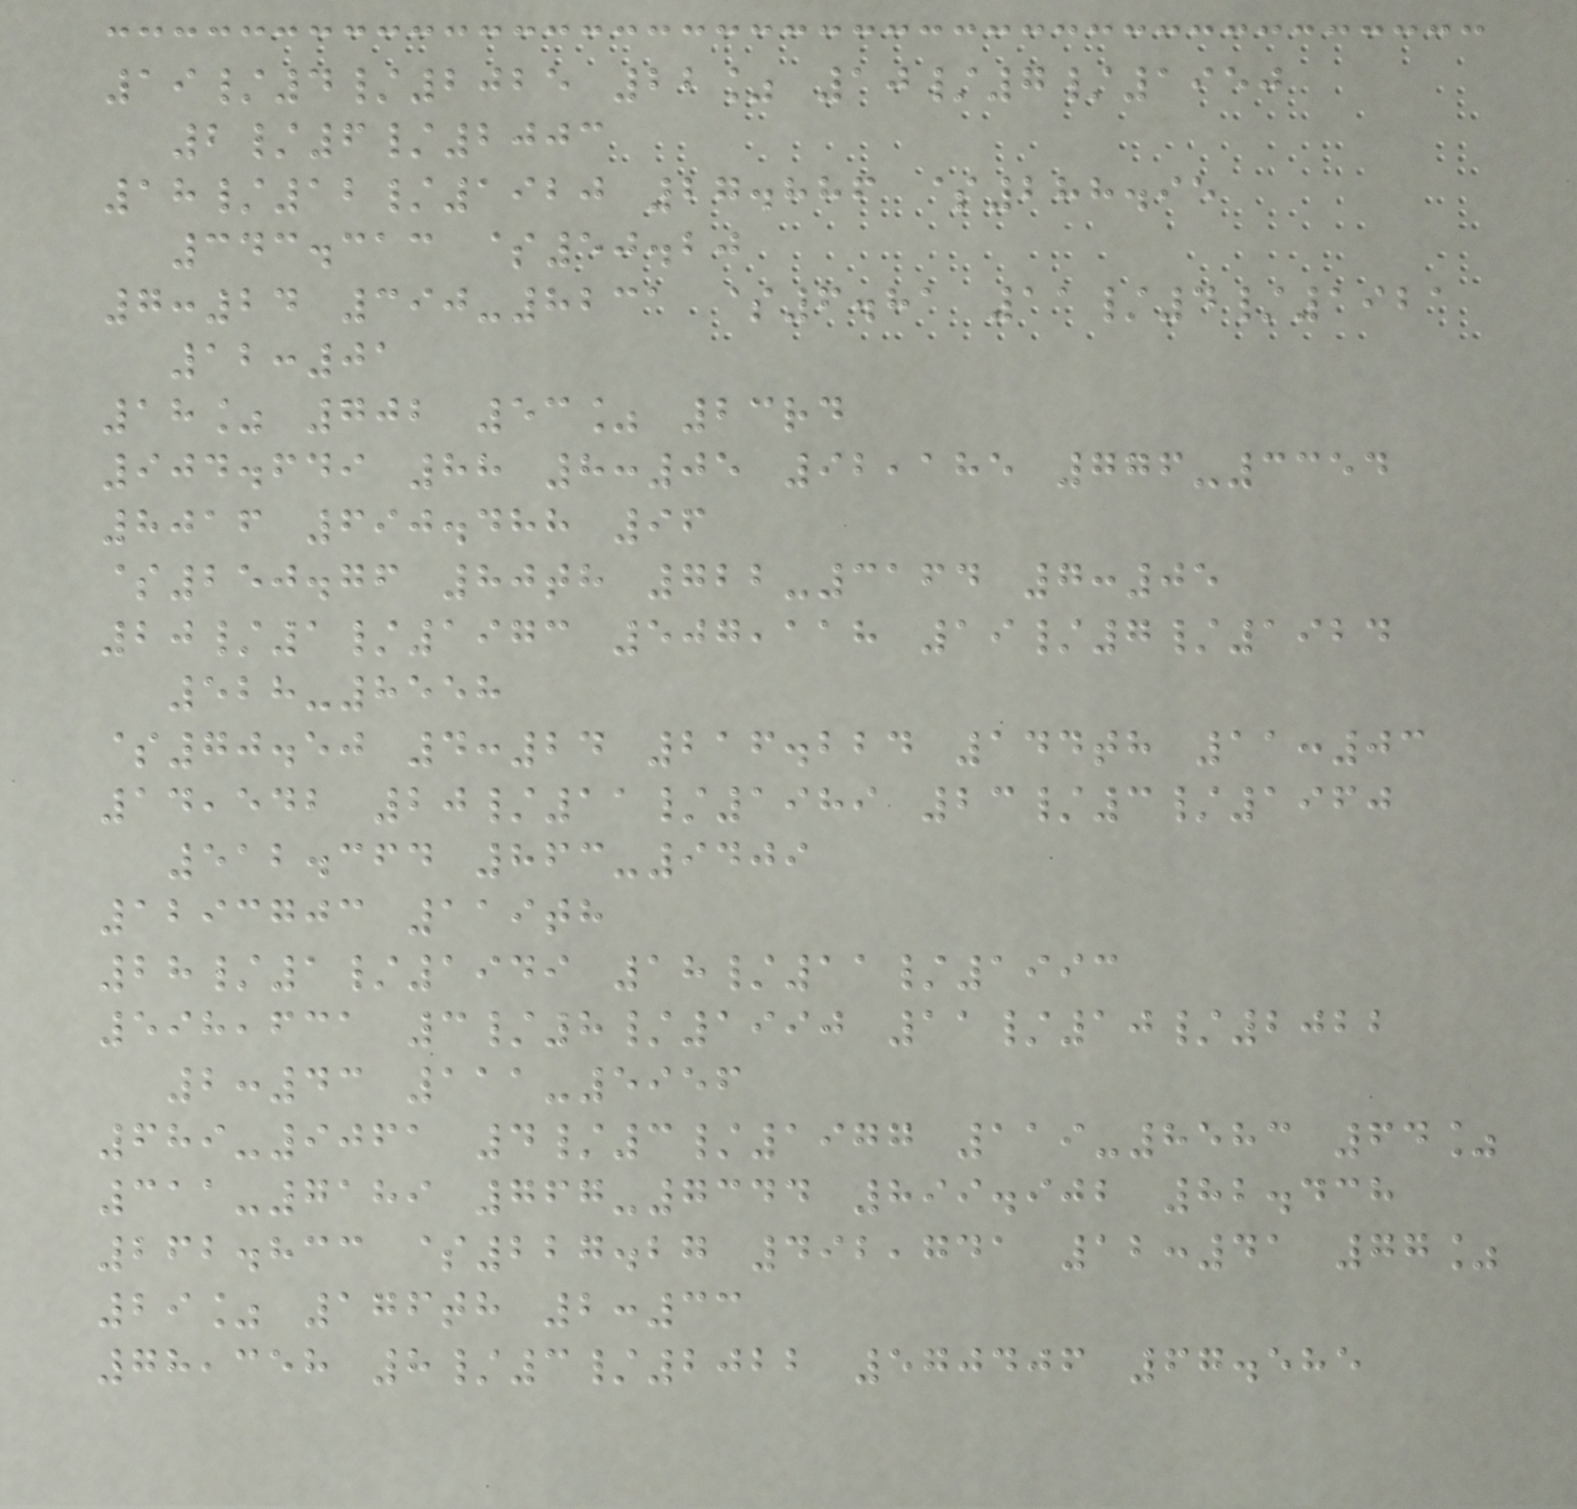19/4/2025 22% 10/7/1950
2/6/2003
18/12/1920 27.886 $288.95
343.313 $50.20
7:24 390-8231 $6.81 11/4/1921
12:01
18% 702 53% 23rd
904.649 88 8:05 92,185 776-3354
8016 690.488 96
$250.76 80th 722-3164 7:05
20/1/1973 507,118 19/7/1924
528-8558
$70.50 4:24 216.224 144th 11:03
14,542 20/11/1989 23/3/1960
512.364 863-9409
1293703 119th
28/1/1949 18/11/1993
598,631 3/8/1990 11/10/2022
2:43 111-5956
689-9061 4/3/1977 119-8583 64%
311-7189 767-7344 899.902 82.438
262.833 $227.27 492,741 12:41 77%
29% 176th 2:33
78,358 8/3/2022 570406 67.585
